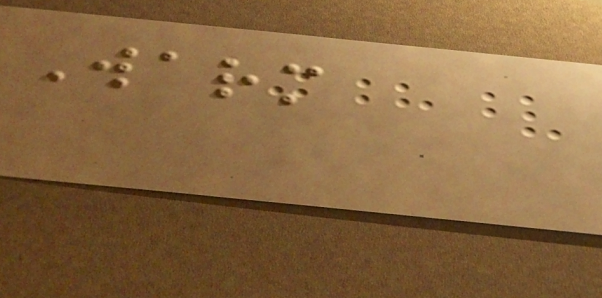Warm
